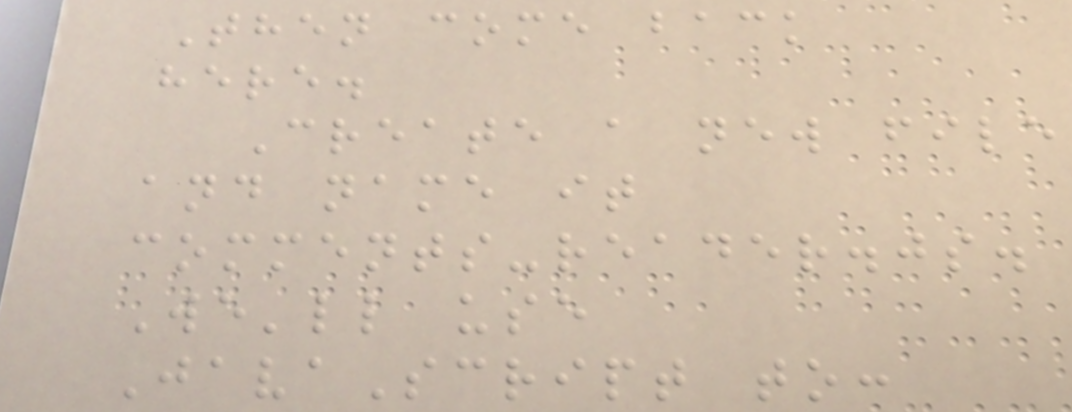Then come back
here.
Create a new file
and name it
comments-reader.js.
We'll use
JavaScript to:
